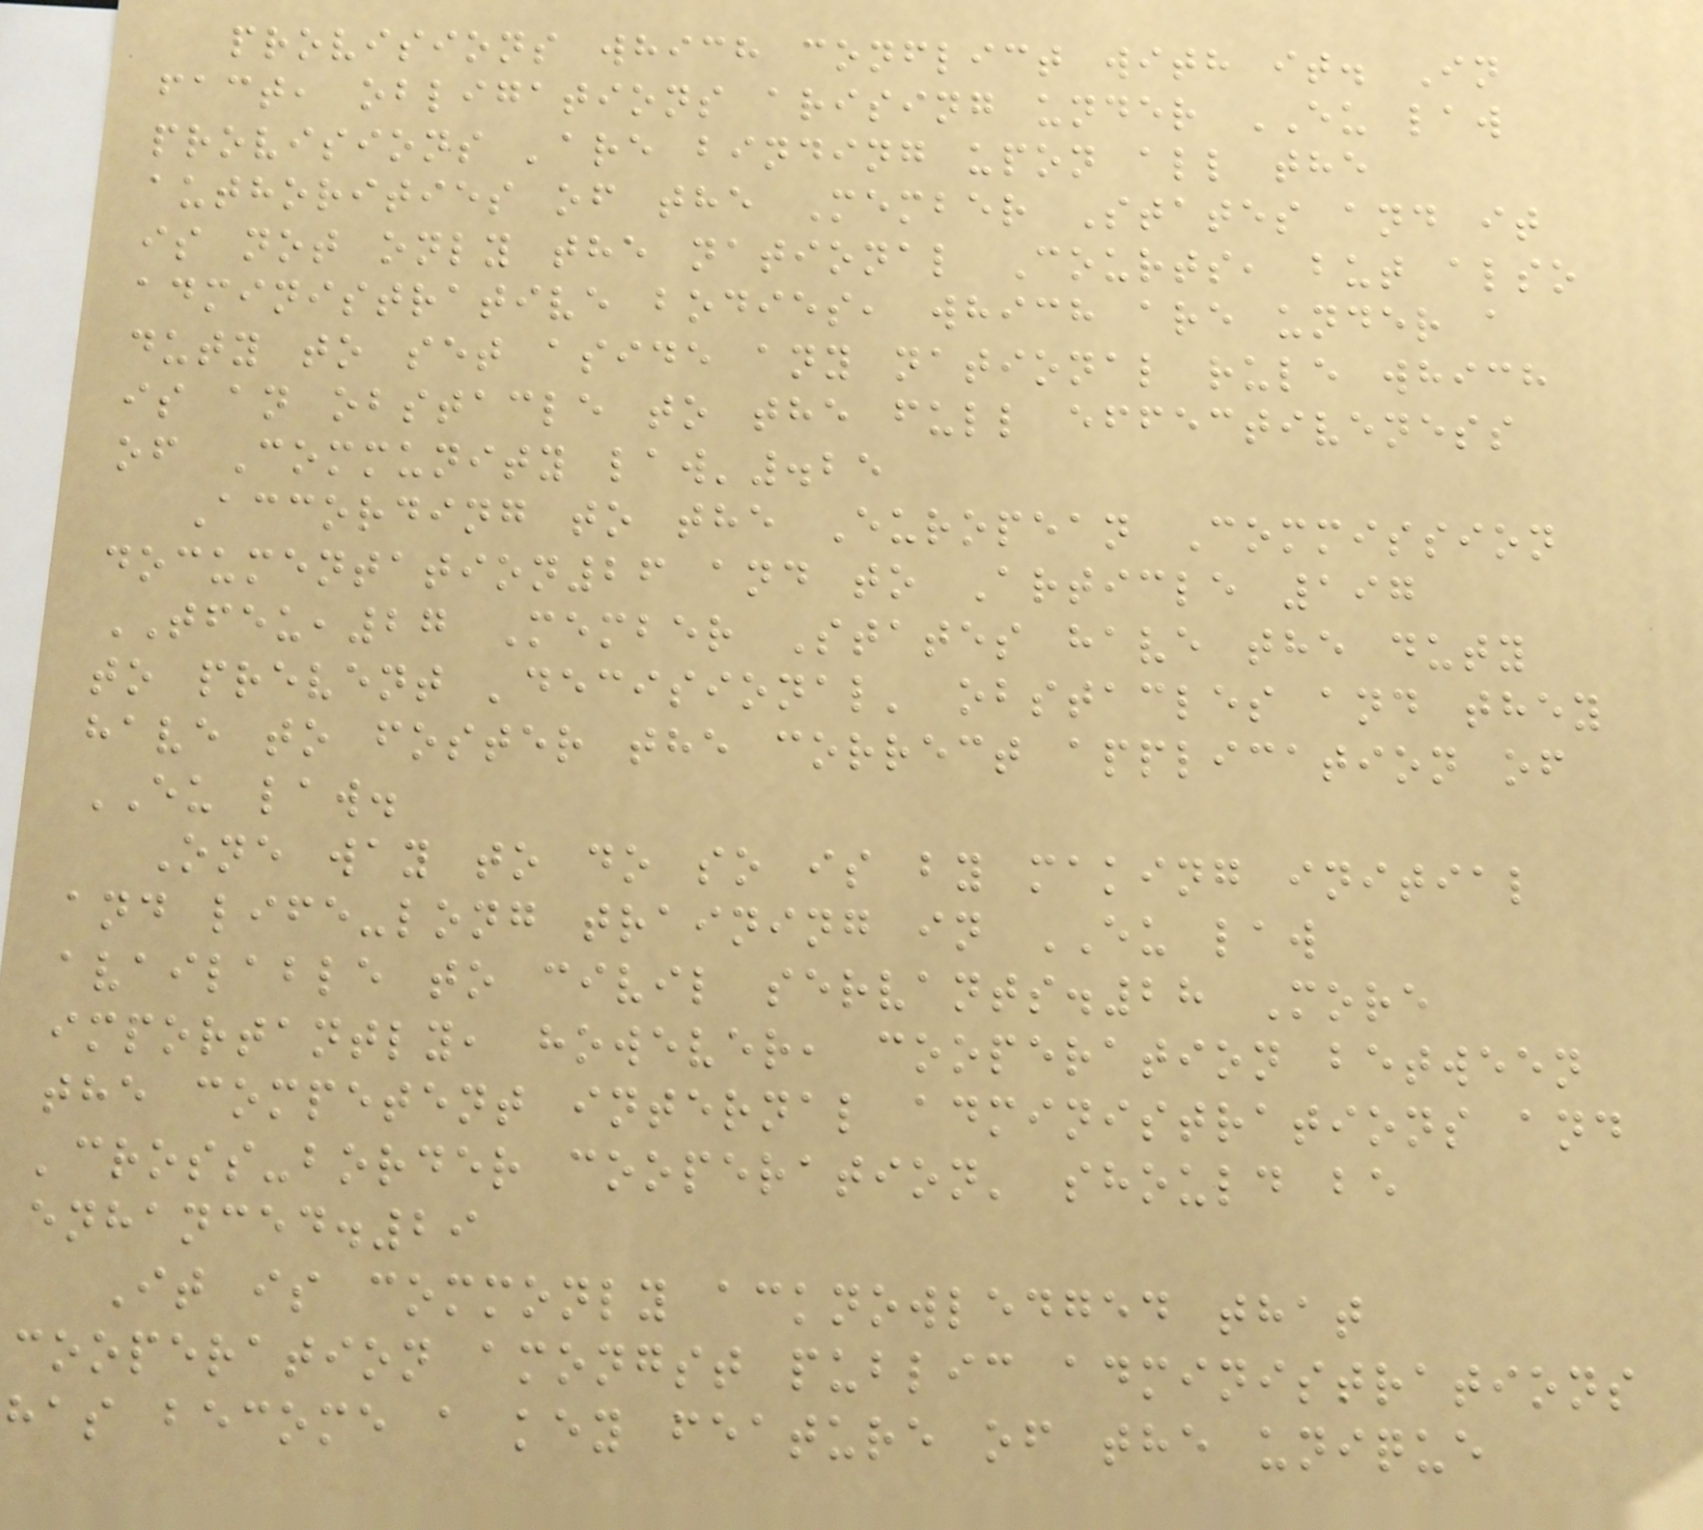provisions which conflict with it. In
fact, obligations arising under EU law
provisions 'are binding upon all the
authorities of the Member States and it
is not only the national Courts, but also
administrative bodies, which are under a
duty to set aside any national rule which
is an obstacle to the full effectiveness
of Community law'.25
According to the European Commission
documentation26 and to Article 197
TFEU,27 Member States have the duty
to prevent 'decisional' obstacles and they
have to foster the correct application of
EU law.
One way to do so is by making initial
and life-long training in EU law
available to civil servants.28 More
importantly, however, cooperation between
the competent internal administrations and
'cross-border cooperation' should be
enhanced.29
It is commonly acknowledged that
cooperation amongst public administrations
has become a key feature of the unique
